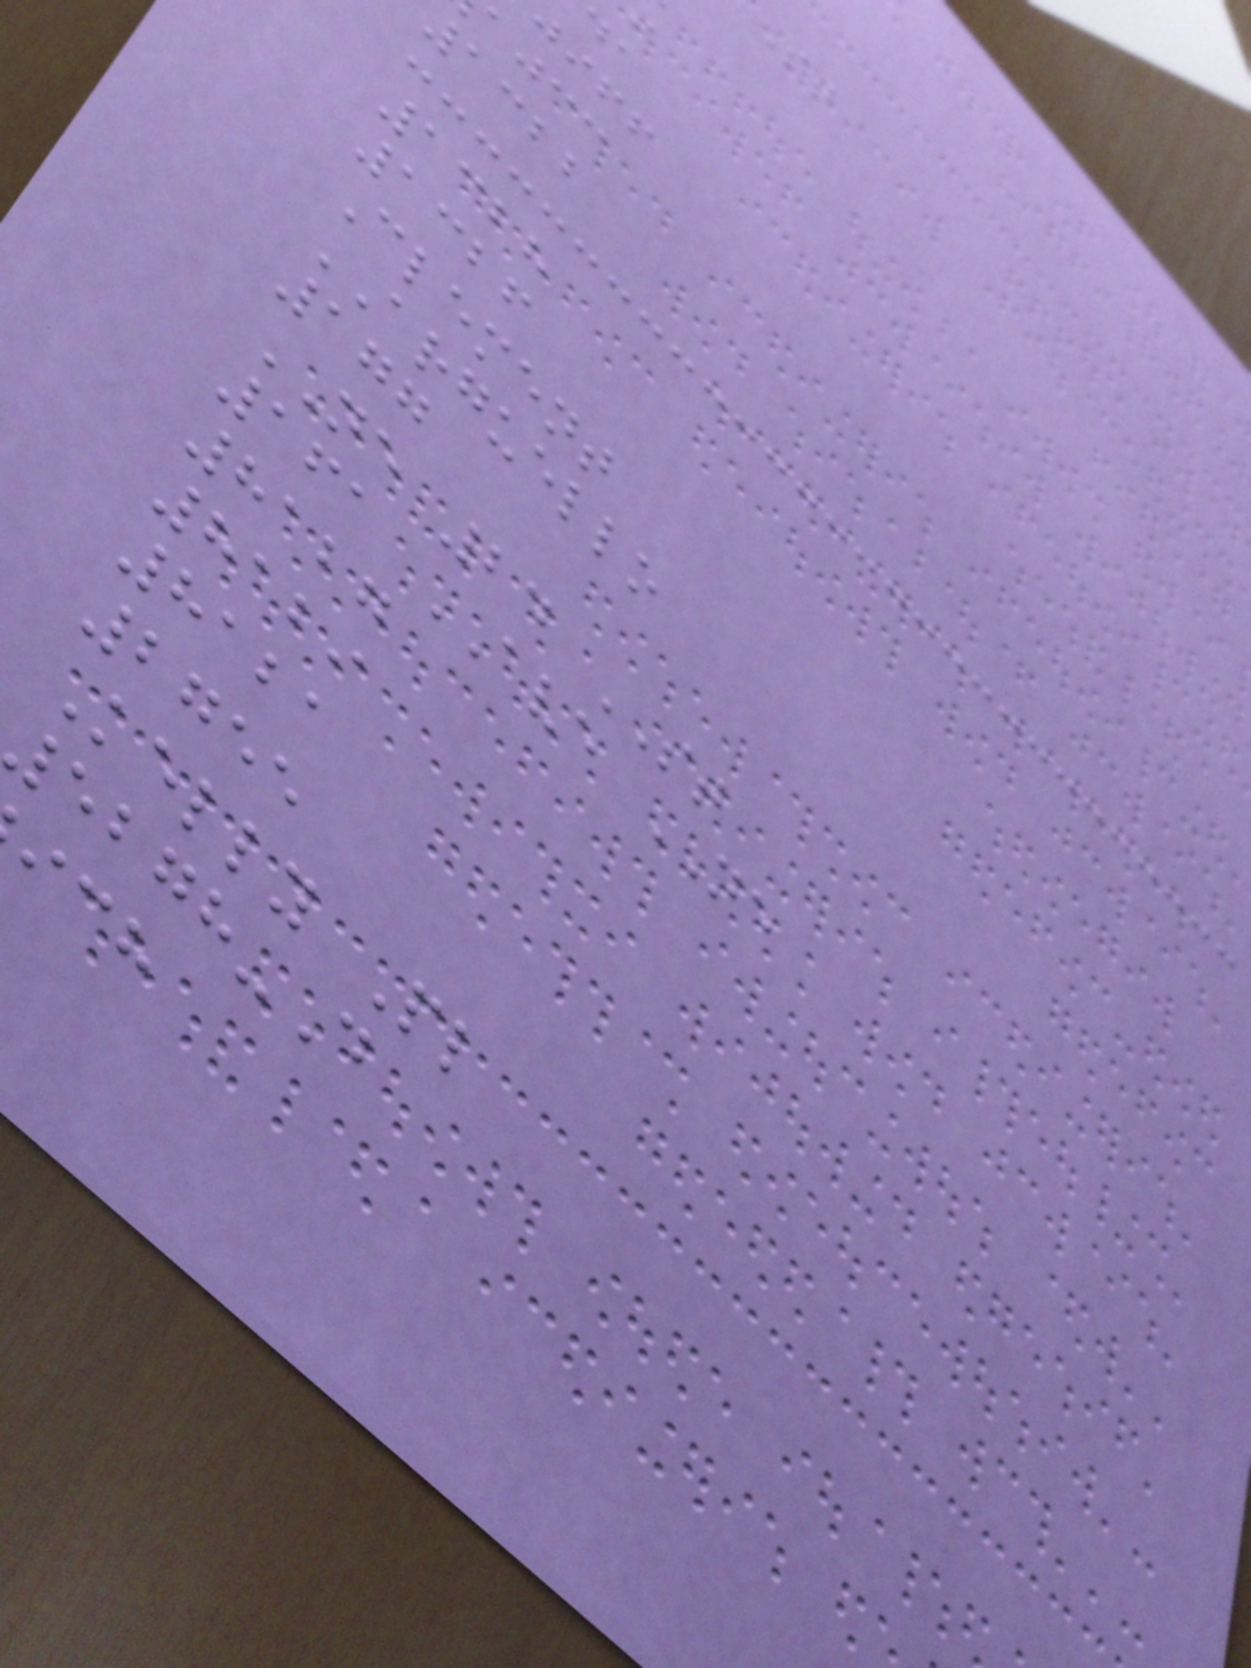jiff
ajcc
1322
1328
1326
Clement
ARGUELLO
177
NE 24 ST
161 AVE NE
8127
8129
8121
2755
Kelly Pl
